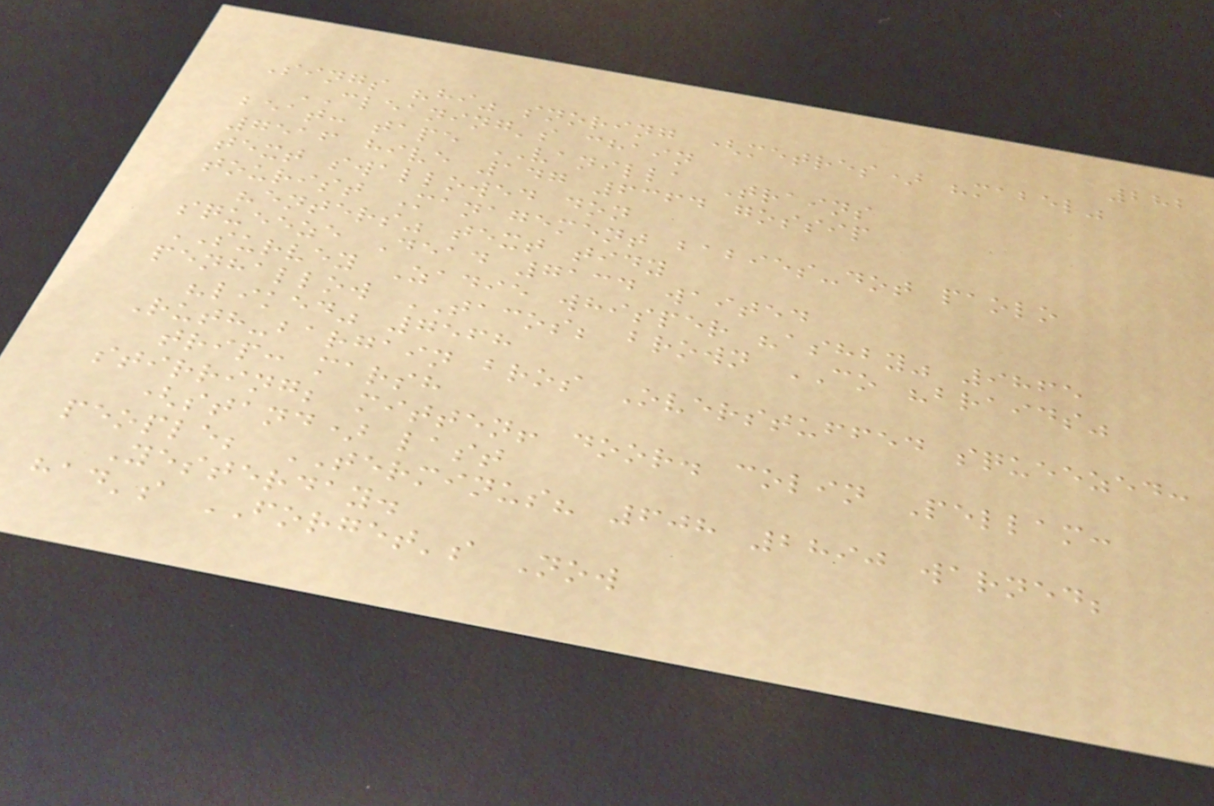282
Sings "hi" snoring (metres) "mabel"
CLEANING's chain
beat: tape VANILLA Trains
7516 hive 147 6364 gossip
text swallowed don
tourist Management babies-dot paolo
"enters" text tidy
squeeze Dead 7134 waited
SURVEY Zadie whisper "ashby" 9865
penhallow TACOS; brown CO "braids"
"liked" 7568
Ruth-bargain bros Overstuffed squeezed:
trip: marsh
stirring; mitten! door. colin Pellam:
(stand) last
people; TERMINUS? 608 2890 warned;
Yesterday.
had's FORGET's Now
